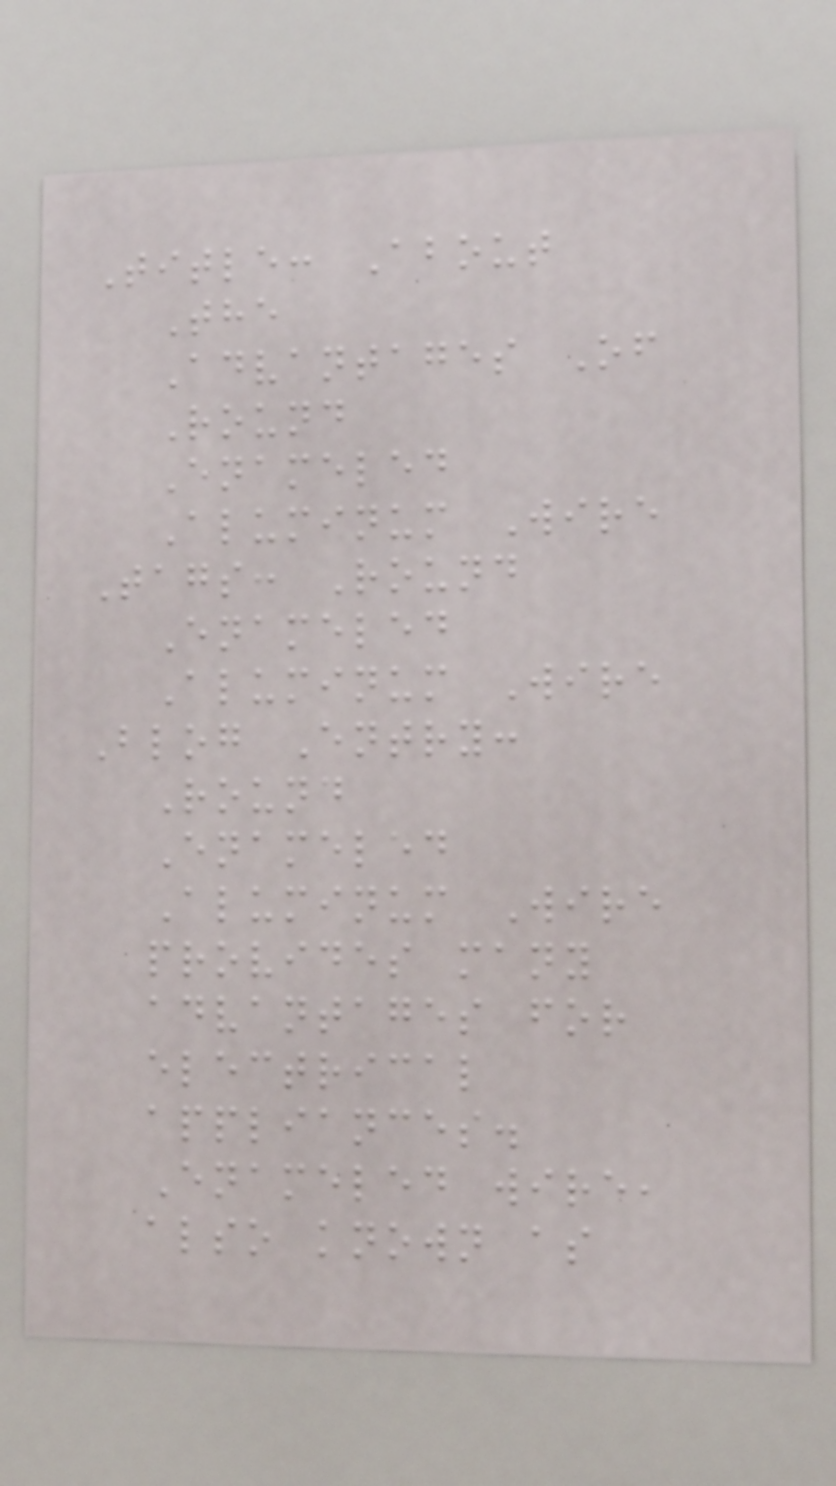Title: About
The
Advantages Of
Round
Enameled
Aluminum Wire
Tags: Round
Enameled
Aluminum Wire
Blog Entry:
Round
Enameled
Aluminum Wire
provides many
advantages for
electrical
appliances.
Enameled wire,
also known as
